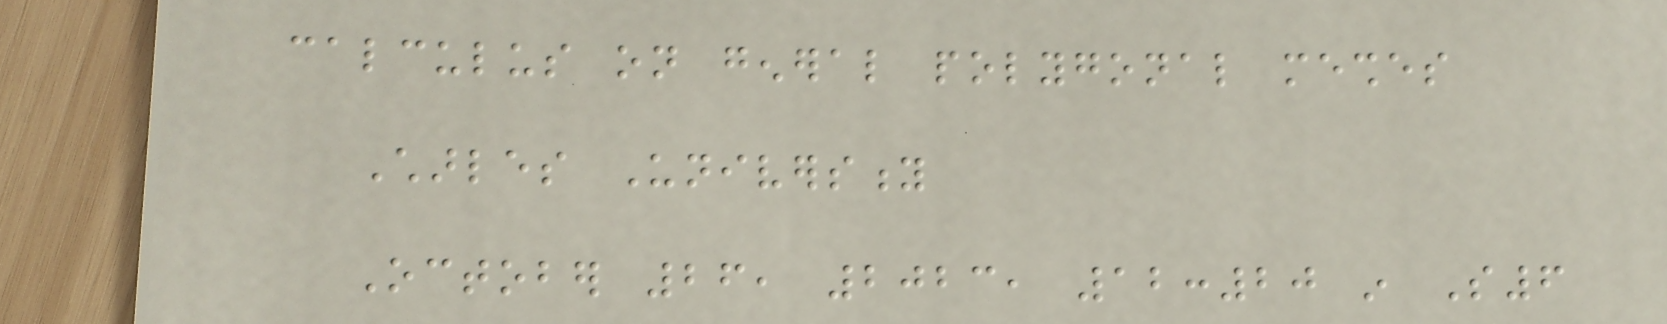calculus on general polygonal meshes
Charles University
October 26, 2023, 12:20 in S6
